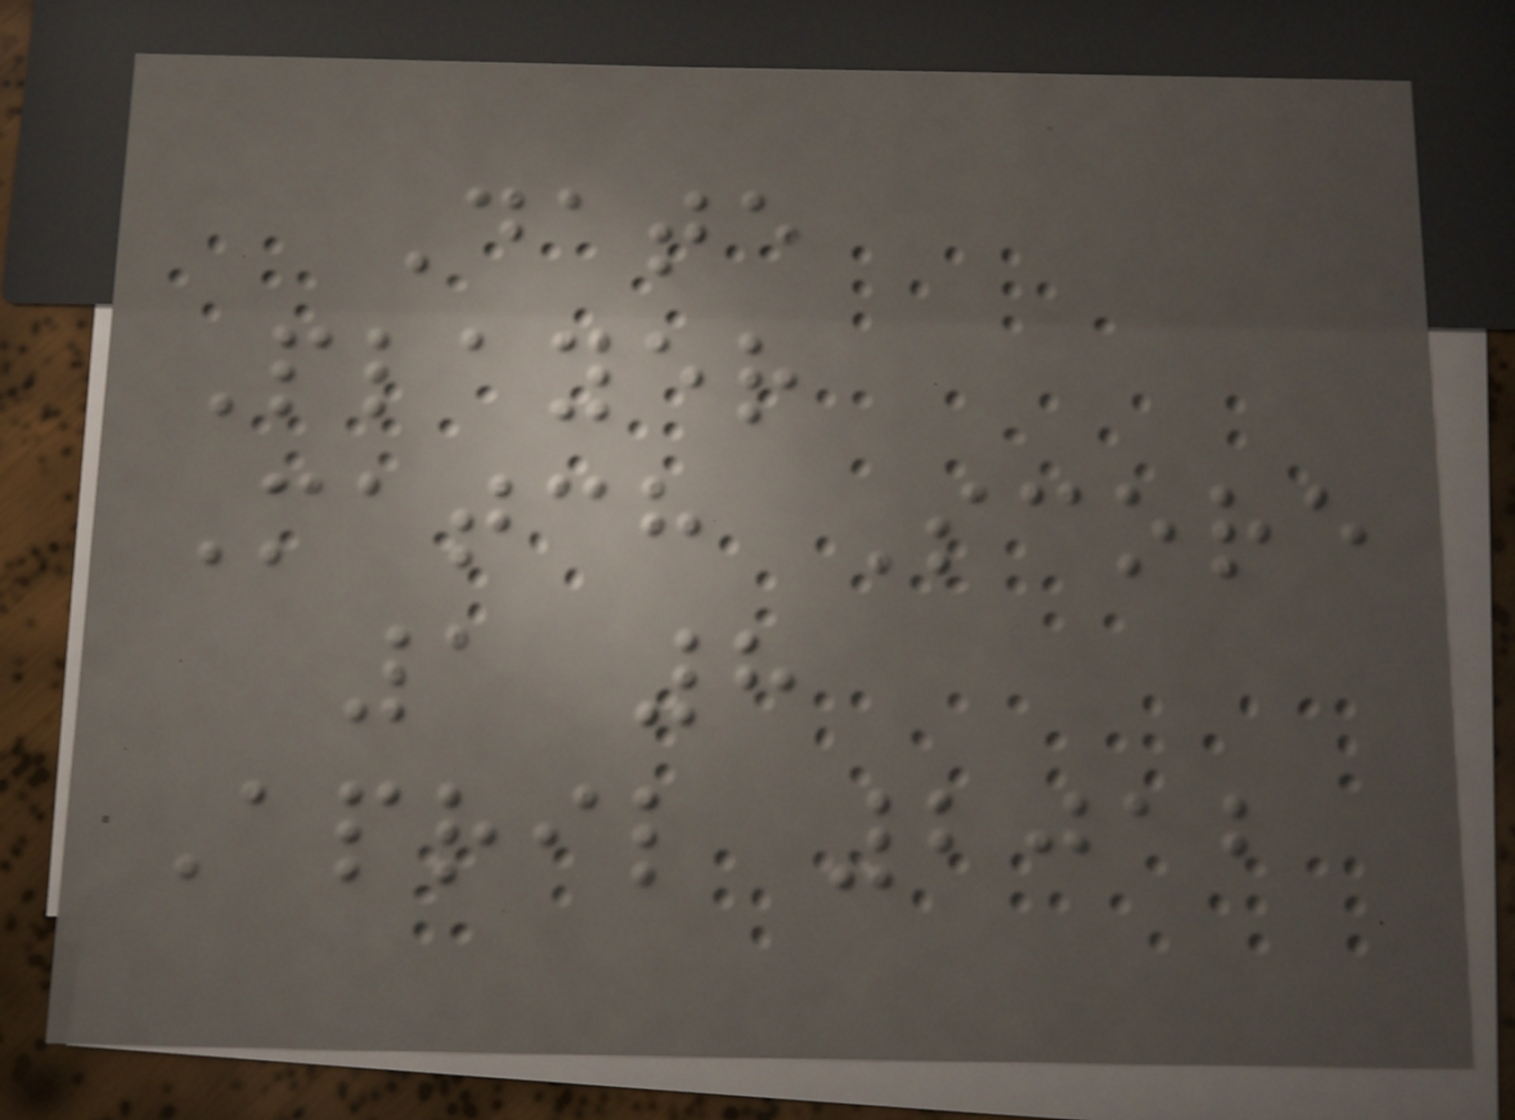Date
Player
Match Score
1 8
April 2012
